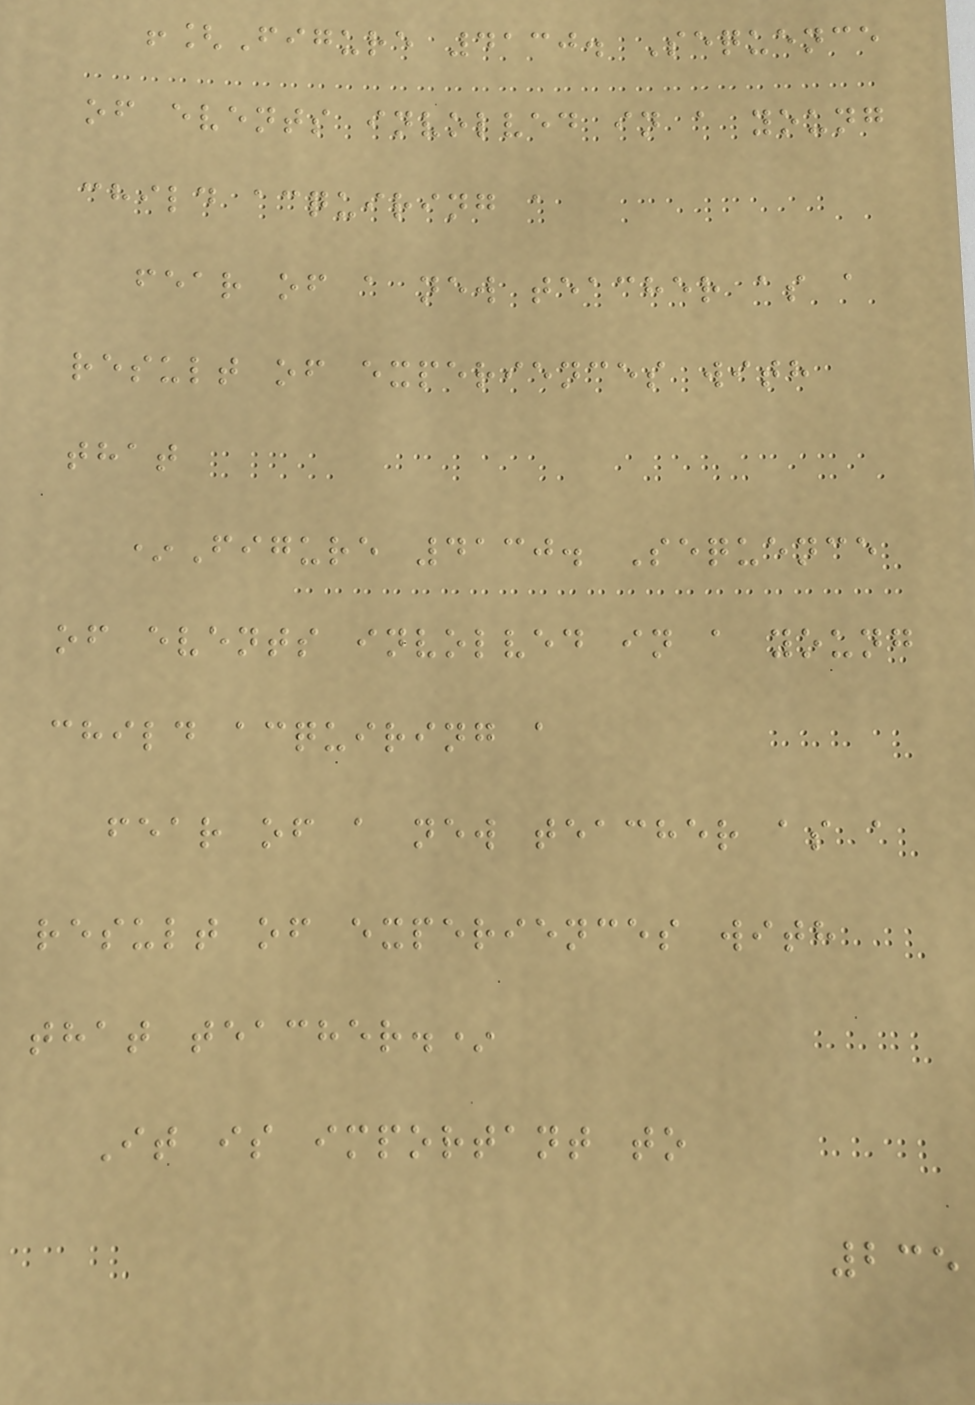![Figure 4130. Sequence
of events involved in a young
child acquiring a
fear of a new teacher as a
result of experiences with
that
*Figure 4130. Sequence
of events involved in a young
child acquiring a
fear of a new teacher as a
result of experiences with
that teacher.*
It is important to
235
